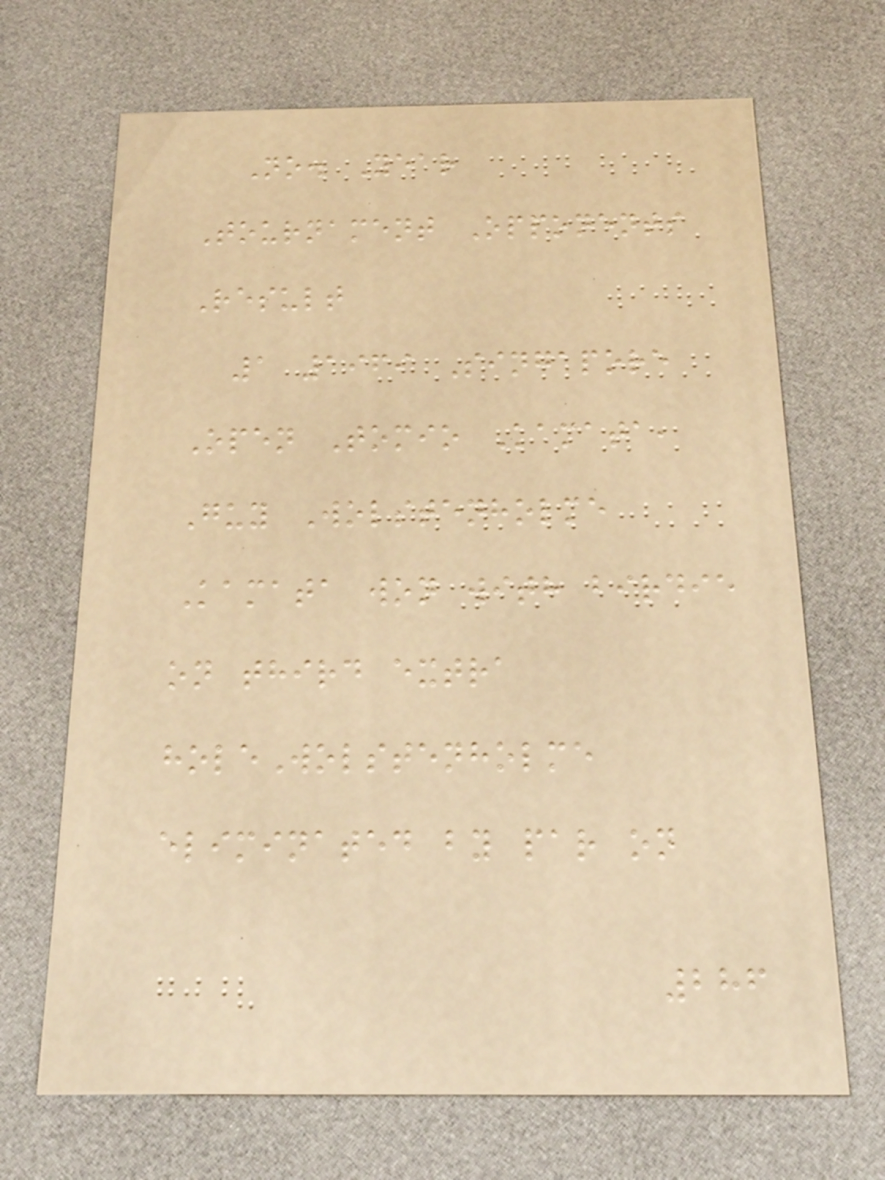No. Year
Tournament Opponents
Result
1 1969 Singapore
Open Tomio Kamata,
Guy Wolstenholme
Kamata won with birdie
on third extra
holeWolstenholme
eliminated by par on
286
